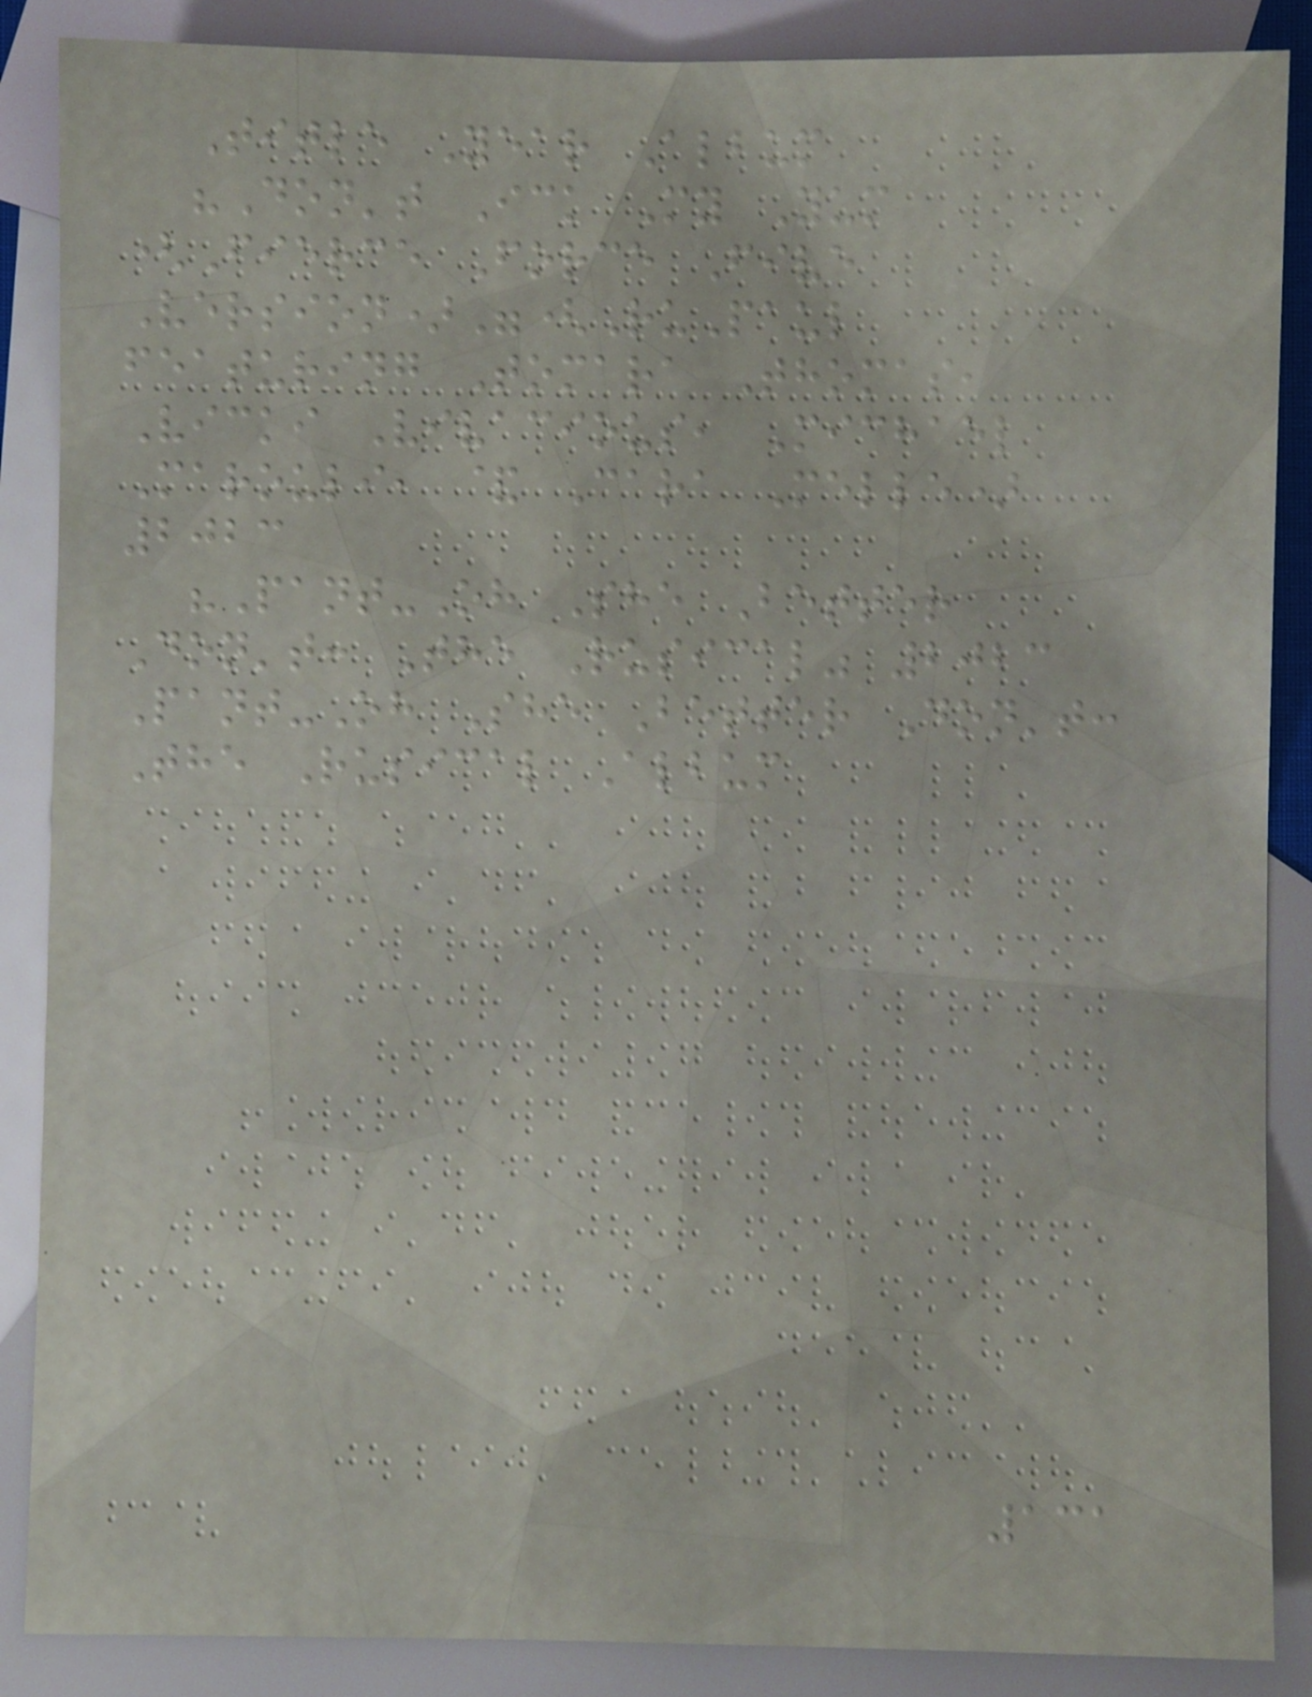Title Year Album
"Don't Ick My Yum
(Fierce Force Five
Version)"(RuPaul
featuring Tomara Thomas,
Vicki Vivacious, Michael
Marouli, & Cara Melle)
2023
"Pant-Oh She Better
Don't: The Rusical" 2023
Pant-Oh She Better Don't:
The Rusical Album
131
